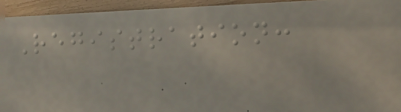Registration:
